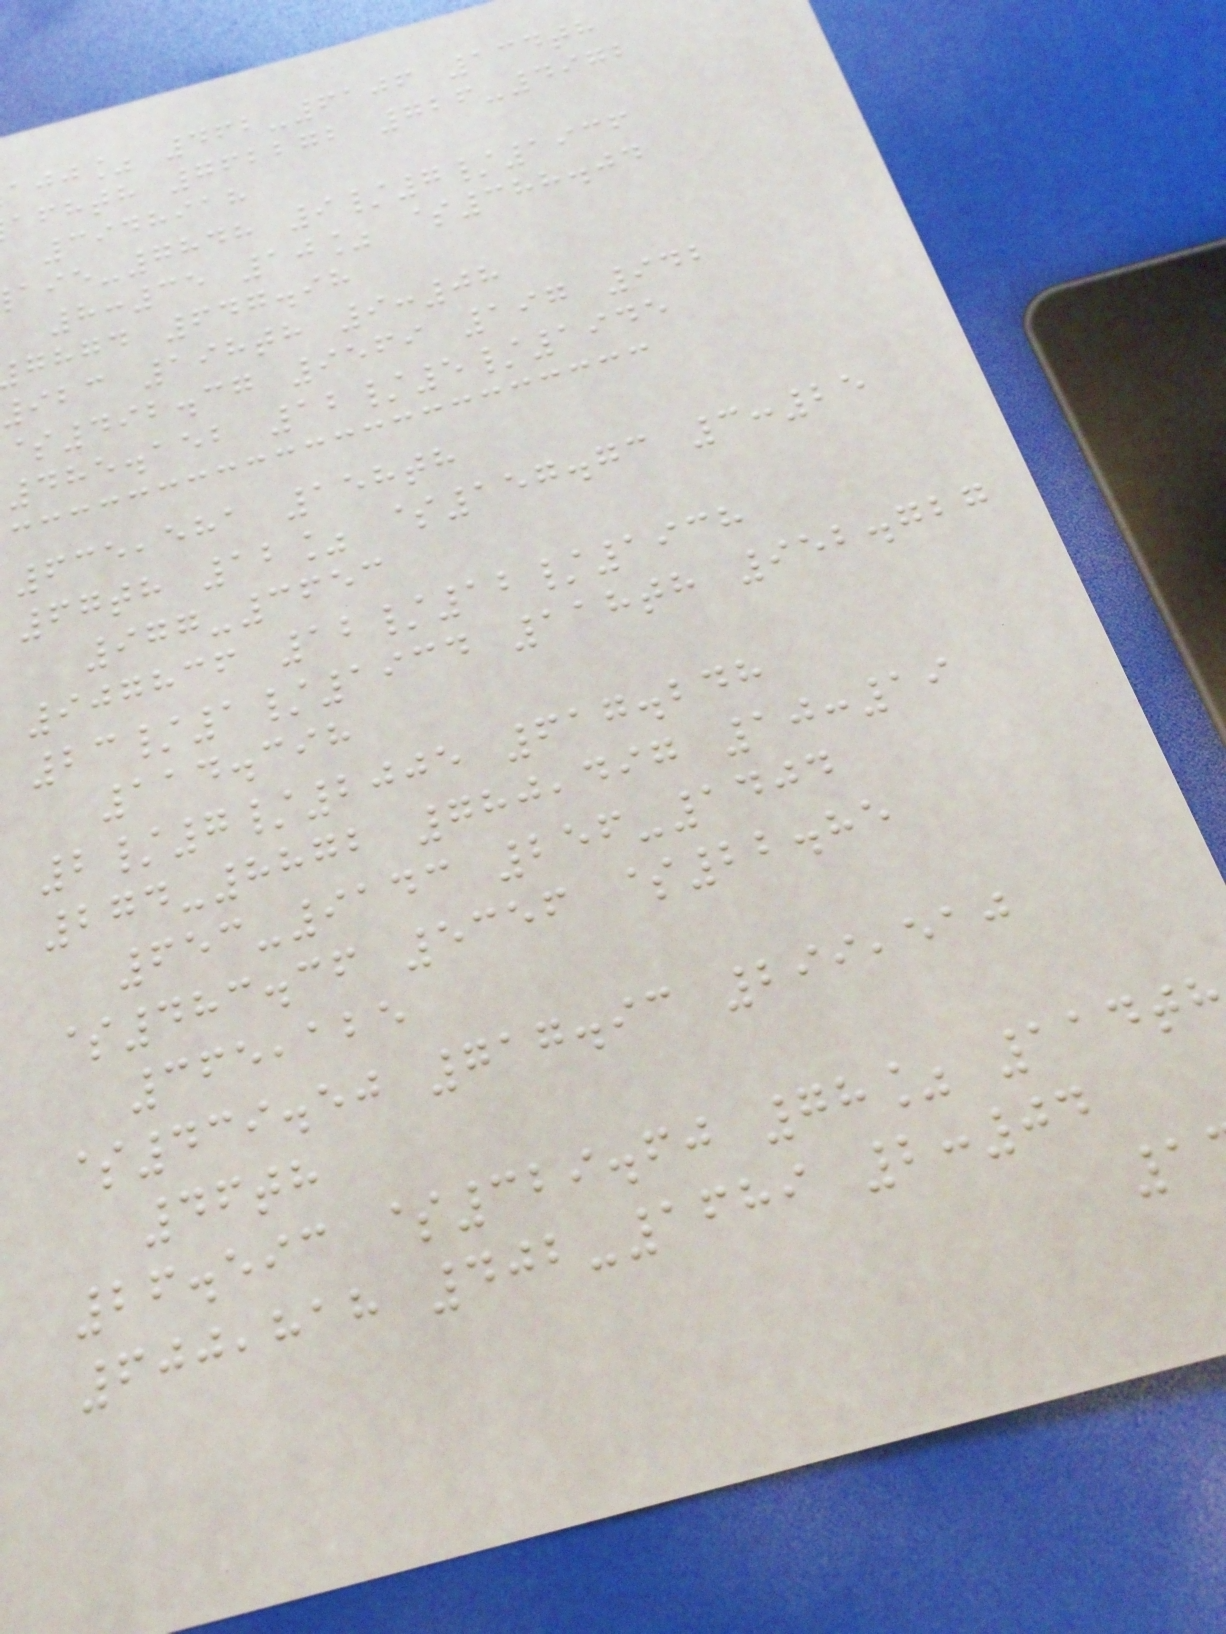ajj% 462-6106 134th
afhth 762272 726-4972
3948918
-7848 9/7/1936
8:35 10% $388.04
ghgd 647.98
923 198th 9:08
$492.37 9569 197 942
485.152 12/5/1945
635,581 158th
67th 12% $157.73 3:25
977-3653
907836 12/12/1938
23/1/1934 118th 952.727
114.398
2/7/2005 617.248
274-8872 780,497 10:19
653-9143 256-1404
$483.36 5356 $22.85
365,125
$439.50 717.93 299,510
46th
26.593 $329.60 78% 114t
600,818 402-1689 2:04
